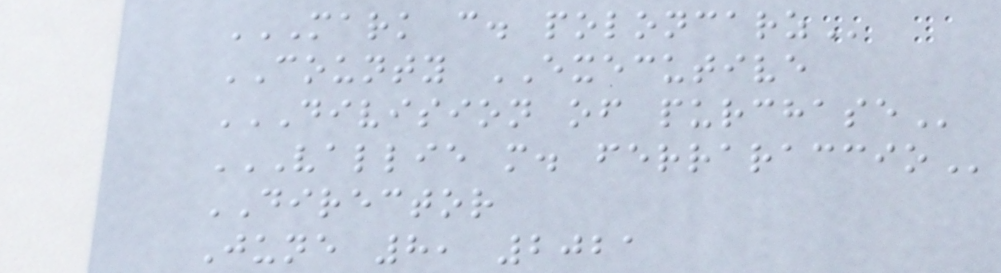MARK C. POLONCARZ
COUNTY EXECUTIVE
DIVISION OF PURCHASE
VALLIE M. FERRARACCIO
DIRECTOR
June 8, 2021
